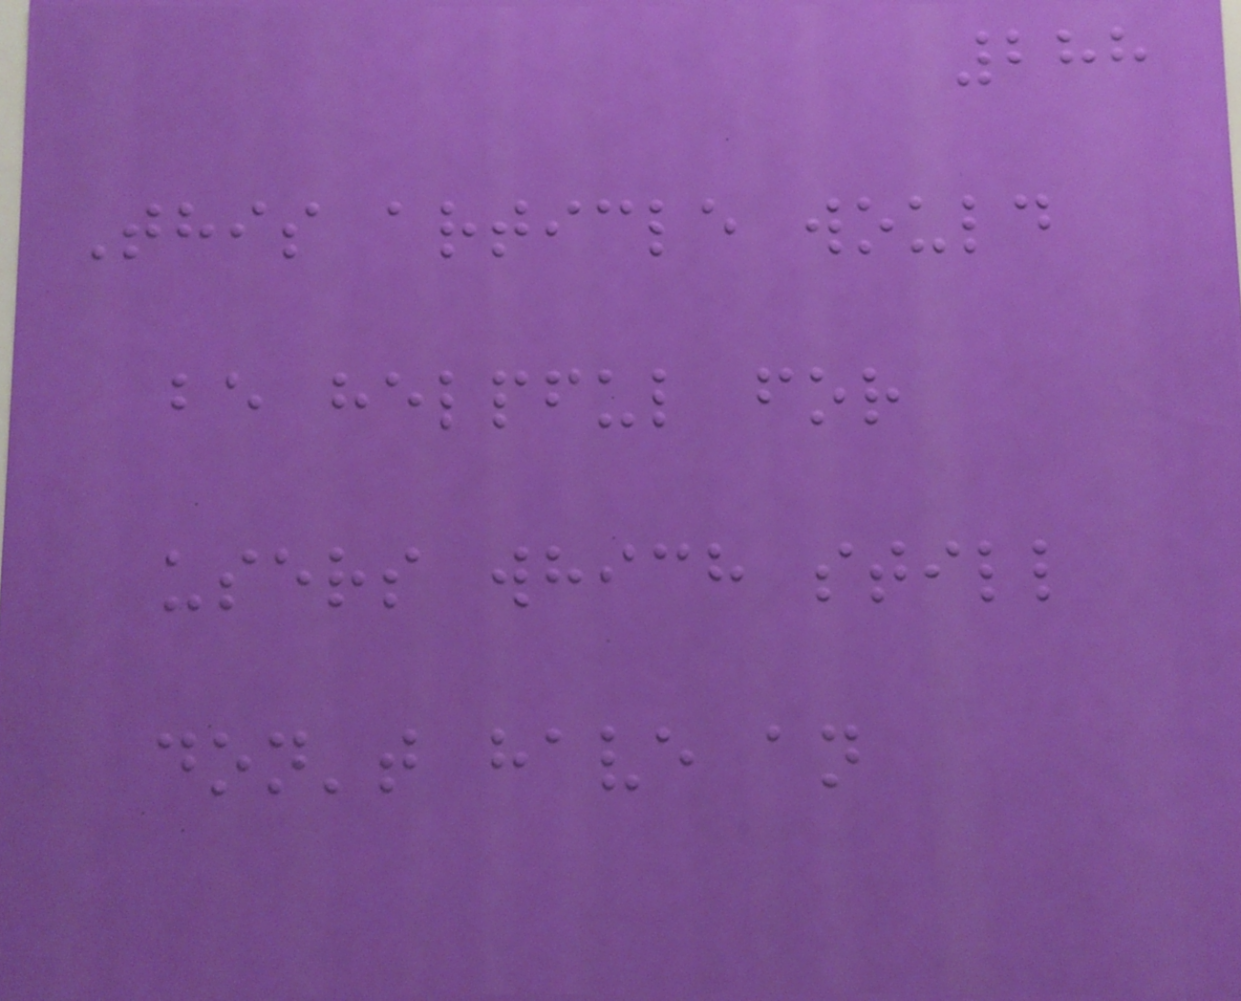288
This article would
be helpful for
users which still
don't have an
